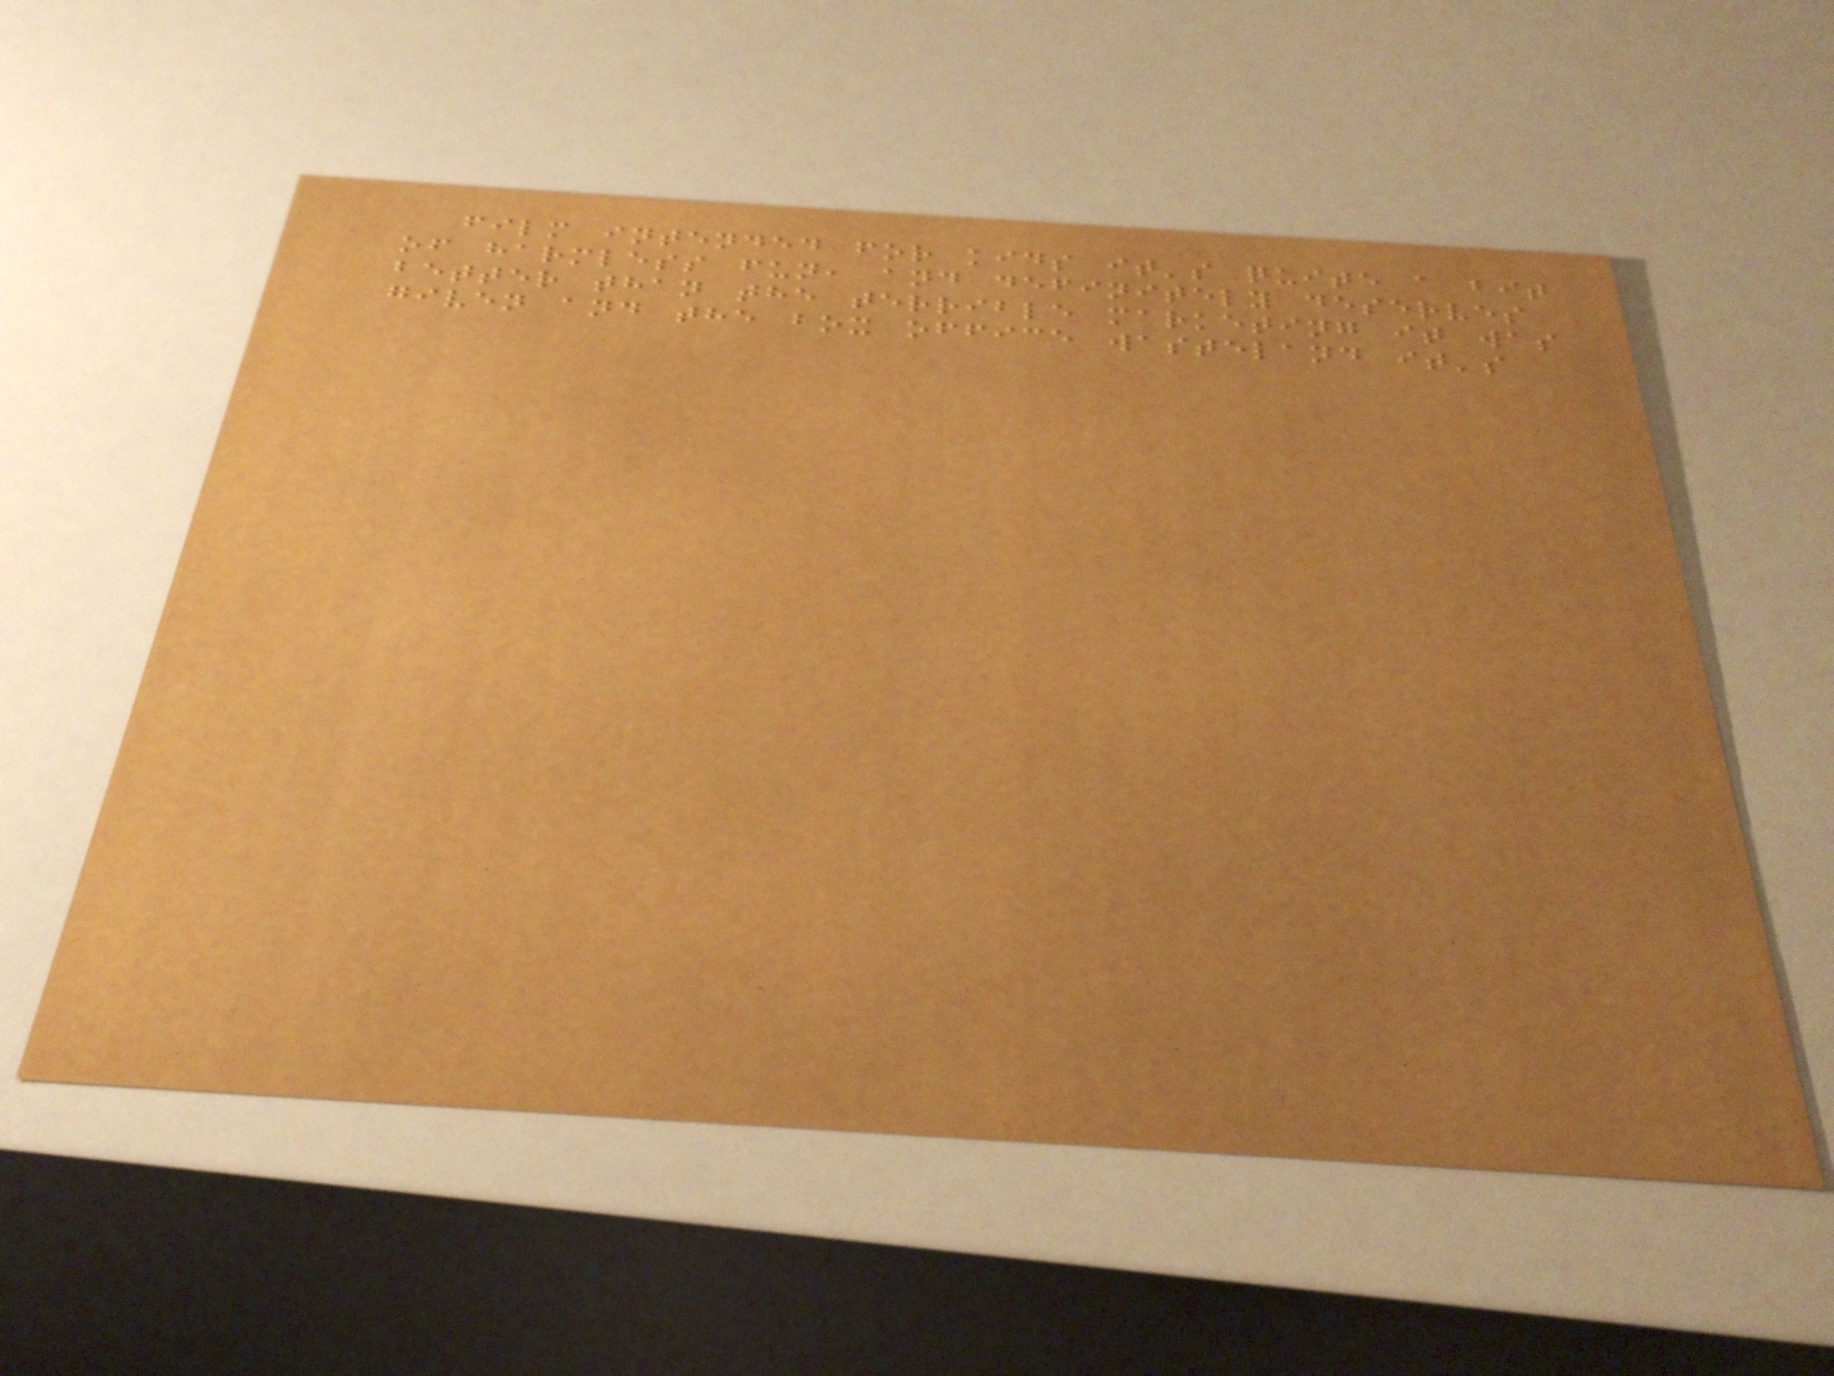film intended for kids it's quite a bit
of harmless fun, and definitely deserves
better than the terrible marketing it was
given and the box office wasteland it's
